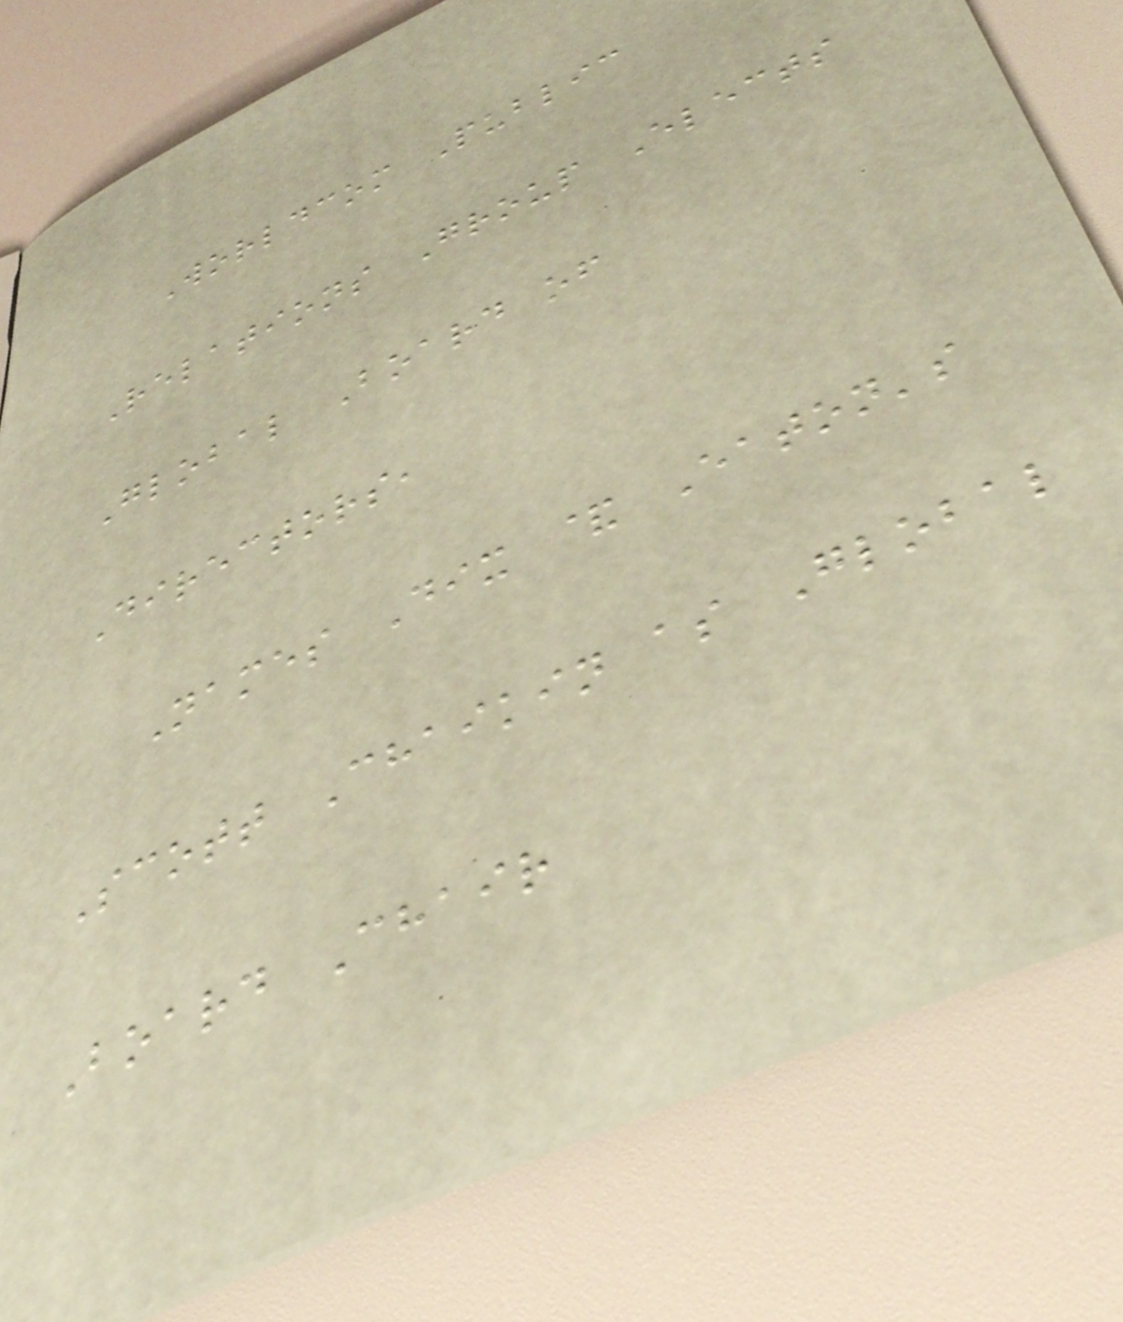Worldcom Public
Relations Group Elects
Global Board of
Directors,
Names Dix & Eaton's
Scott Chaikin as Global
Board Chair
